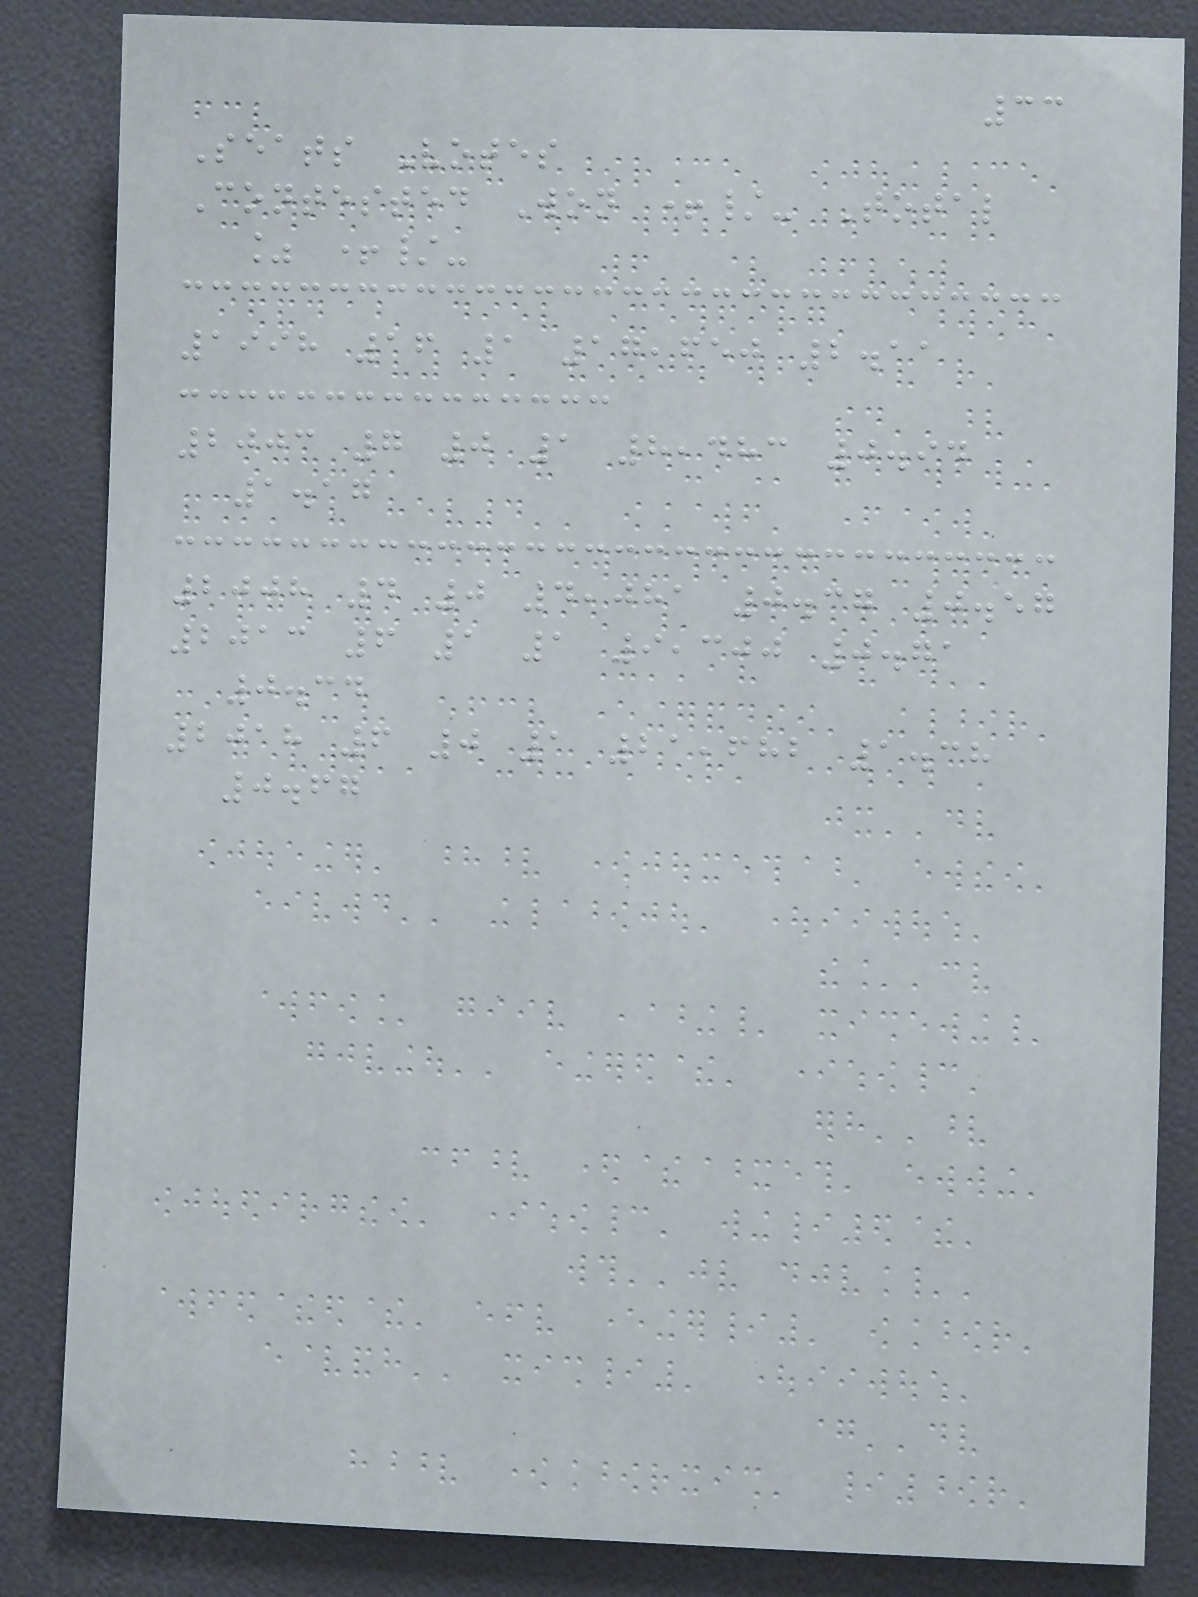33
Seats Votes
Contested Won +/- Total
% +/-
1998 16 1 17,650 2.11
2003 7 0 1 8,483 0.94
1.17
2008 4 0 4,081 0.37 0.57
2013 6 1 1 9,300 0.71
0.34
2018 6 0 1 21,682 1.38
0.67
